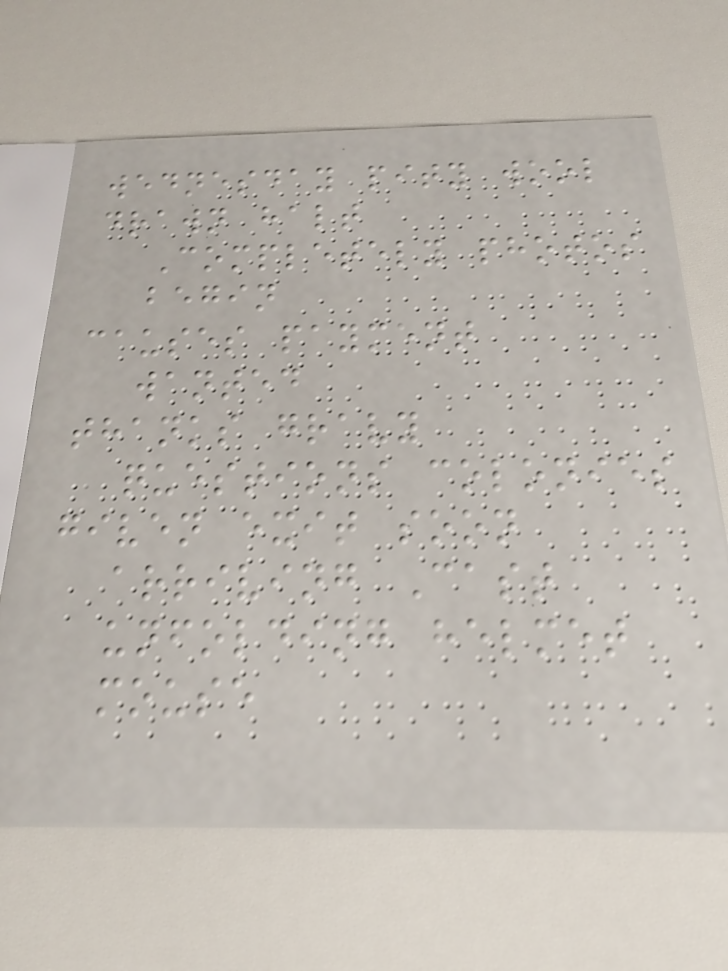wednesday pity wool
drawn halt
Completely photos
begin
causes payment
wanted
thanks gravy
questions colonies
given exit soon
arriving Cast
unfolding helmet
mouse
